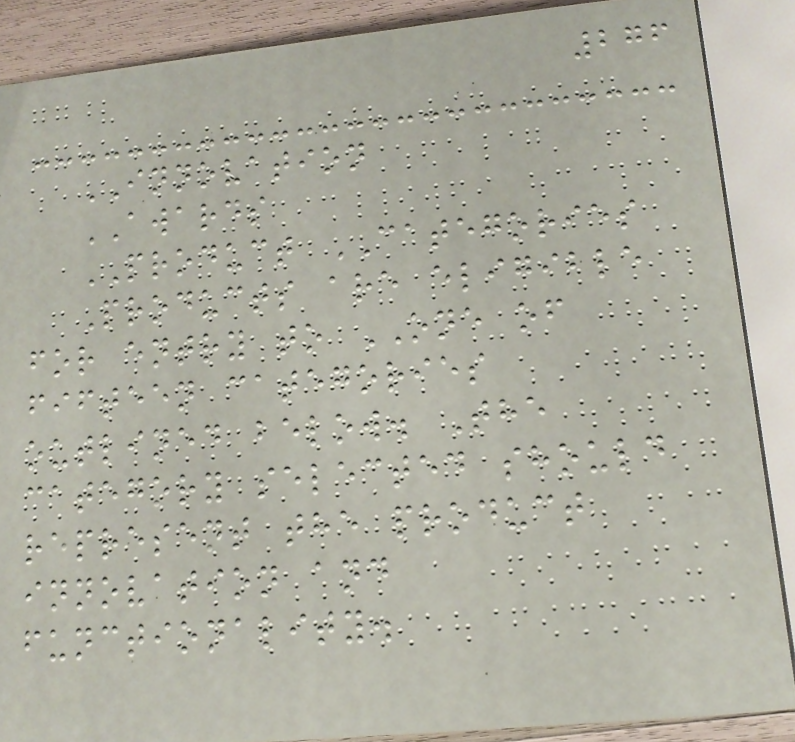276
INNOVATION
AWARDS
PRODUCT CATEGORIES
Products are eligible
for entry to ONE of
fifteen categories
outlined below. The
category selected should
represent the product
innovation and
functionality.
